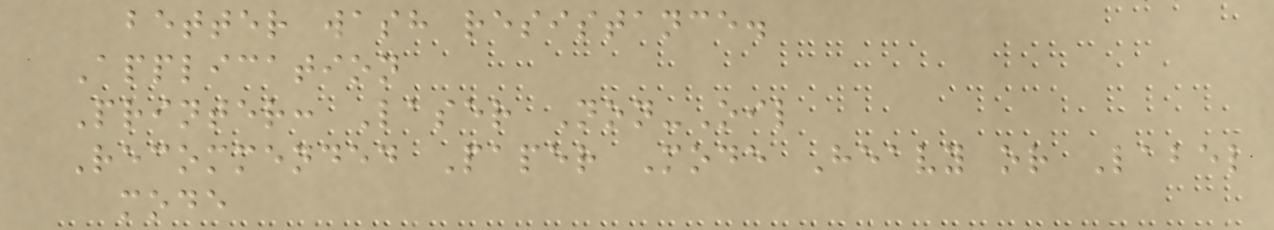better wash resistance.
Application
Printer: Laser Non-Oil
Recommended Paper Mode Heavy or Label
mode
